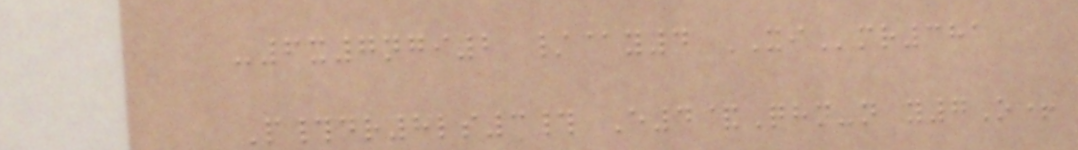-6x7ngi2 /@y4 XImr381
P#dr8ls3# E4&Qhn-n y7O+
